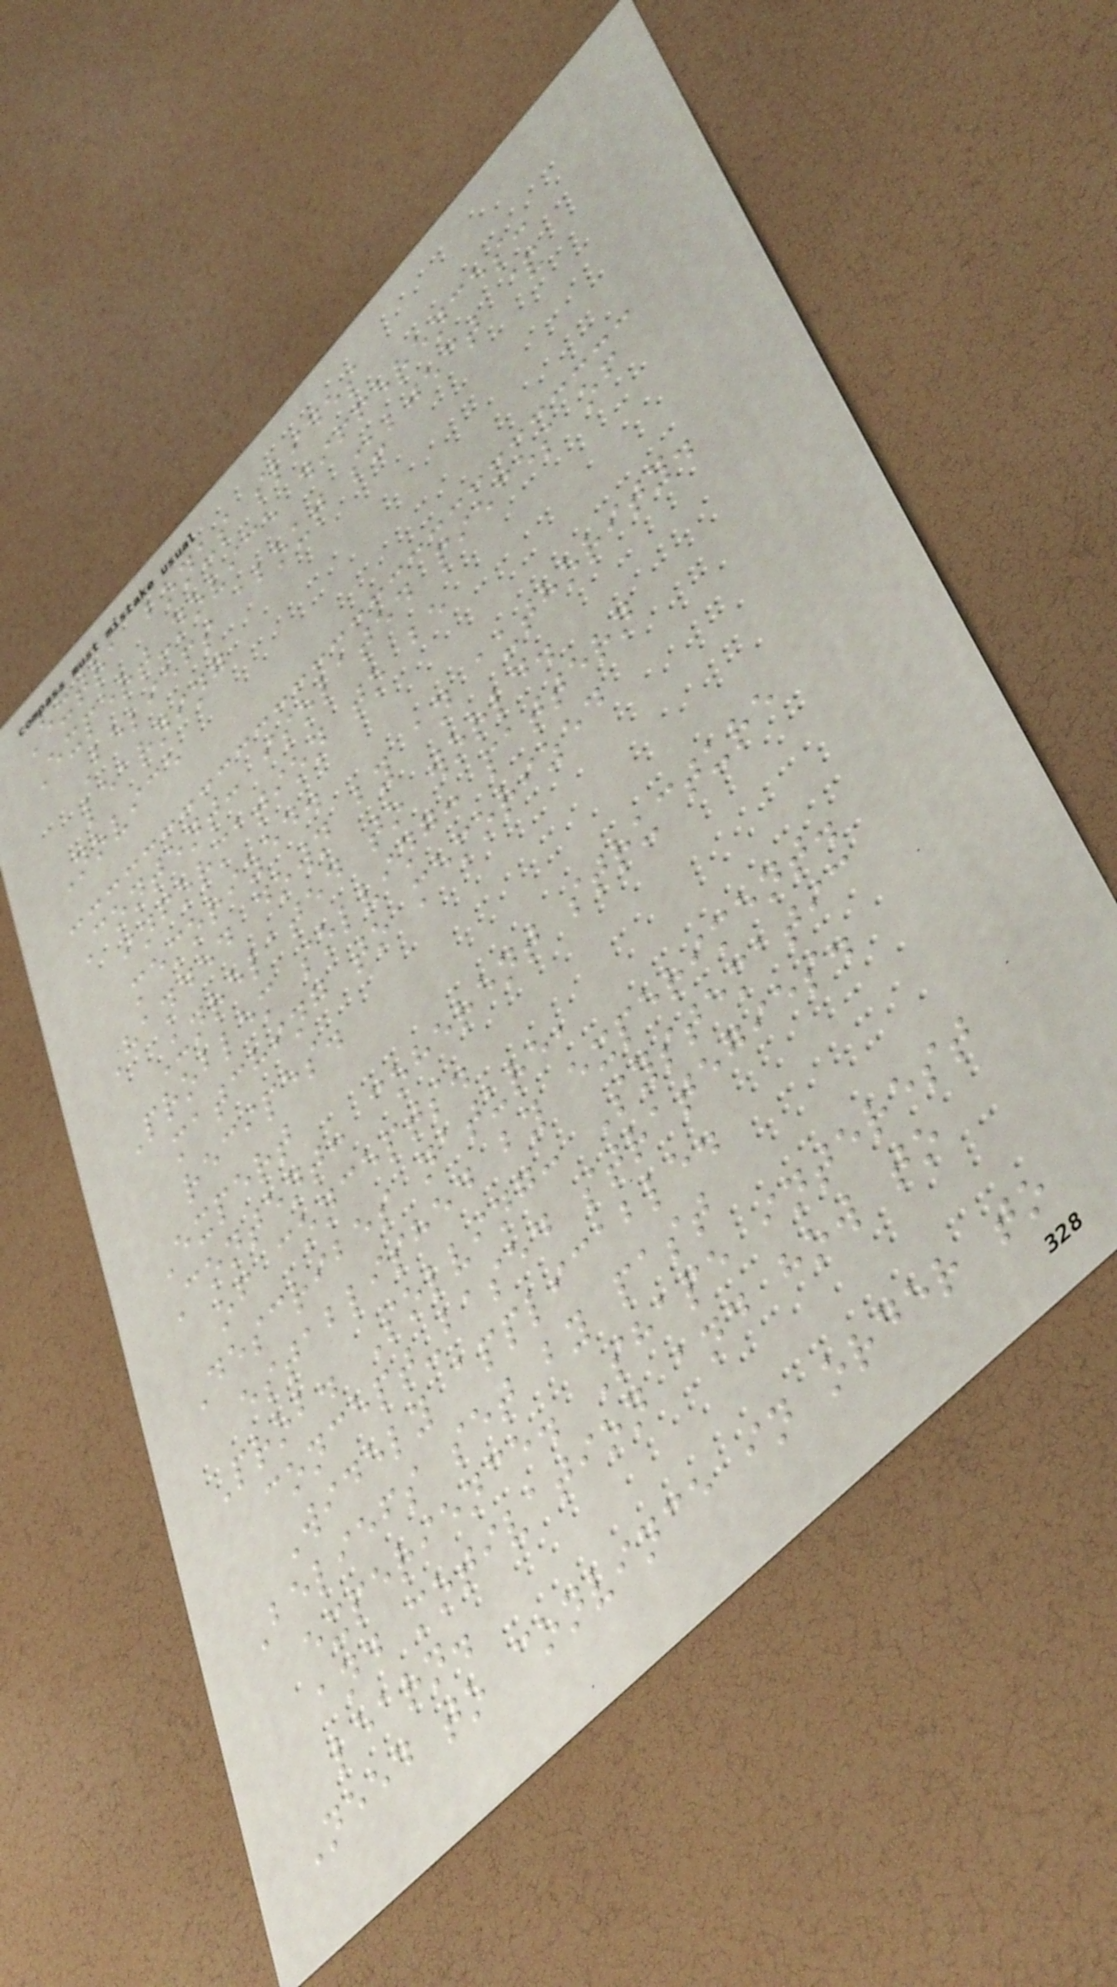Extra bonus slides
Expert-novice differences:
Beliefs about subject &
learning
Novice
Content: isolated pieces of
information to be
memorized.
Handed down by an authority.
Unrelated to world.
Problem solving: pattern
matching to memorized
recipes.
Expert
Content: coherent structure
of concepts.
Describes nature,
established by experiment.
Prob. Solving: Systematic
concept-based strategies.
Widely applicable.
Beliefs set by past
experience. Shape interest
and motivation and how to
learn.
Need to convince in order to
